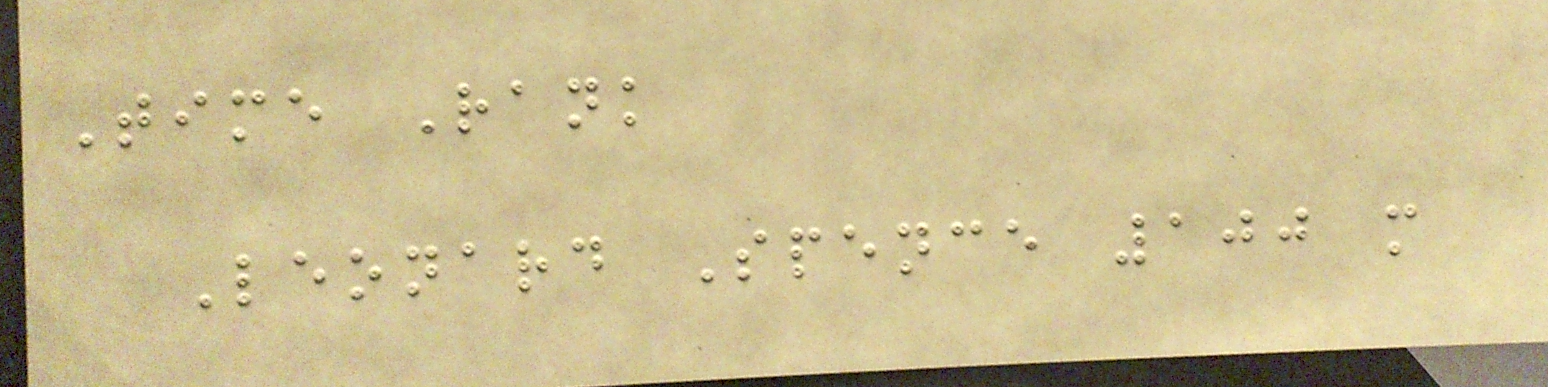Time Rank
Leonard Spence 100 m
